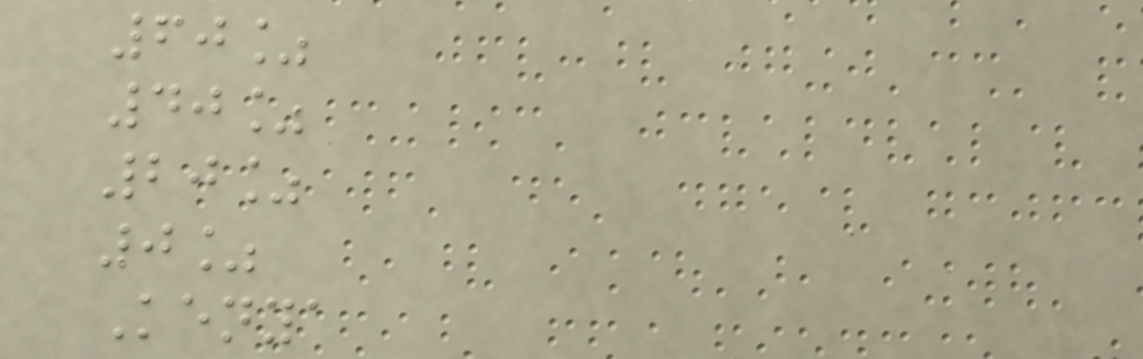60%
40%
20%
0%
Kenya
